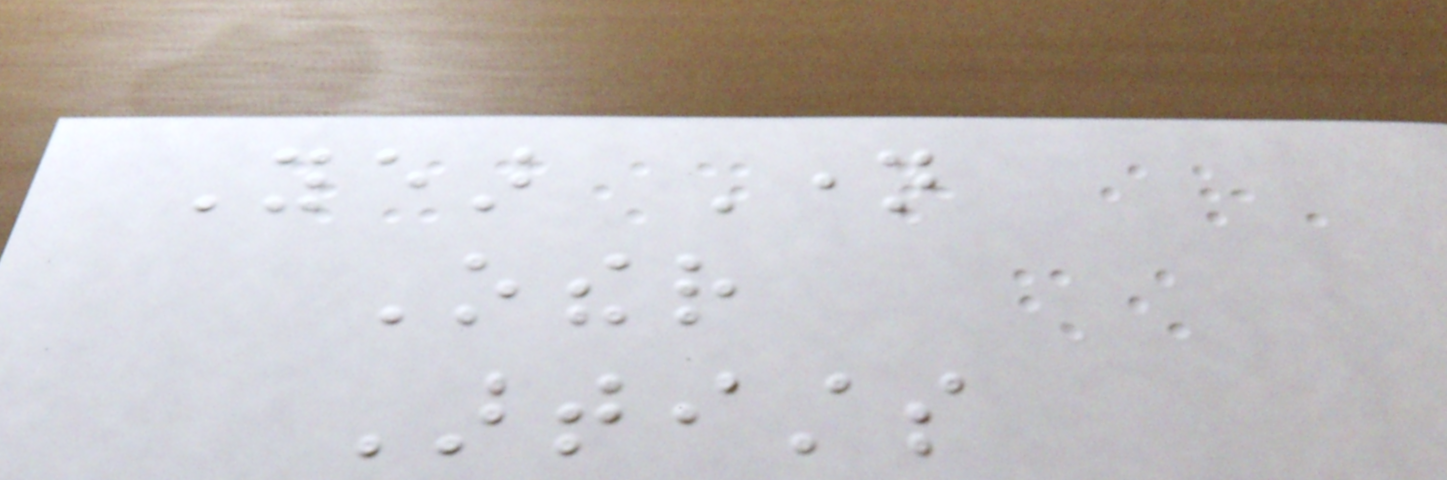Year Name
Other
Artists
